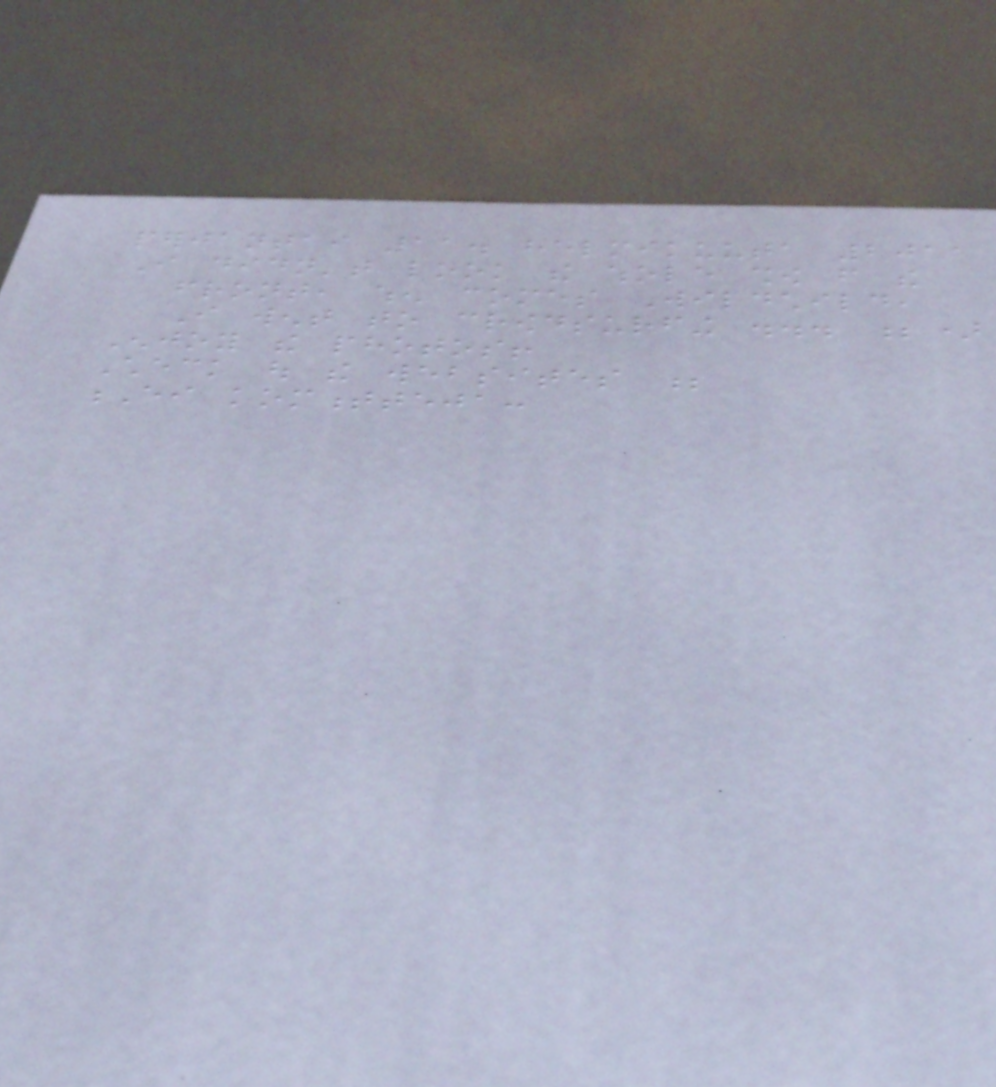perjantai 11. helmikuuta 2011
I didn't look the whole show from the
front, when comes Wildchild,
I went to crowdsurfing ... ;)
Enjoy the photos!
Check out the websites ;
Ei kommentteja:
